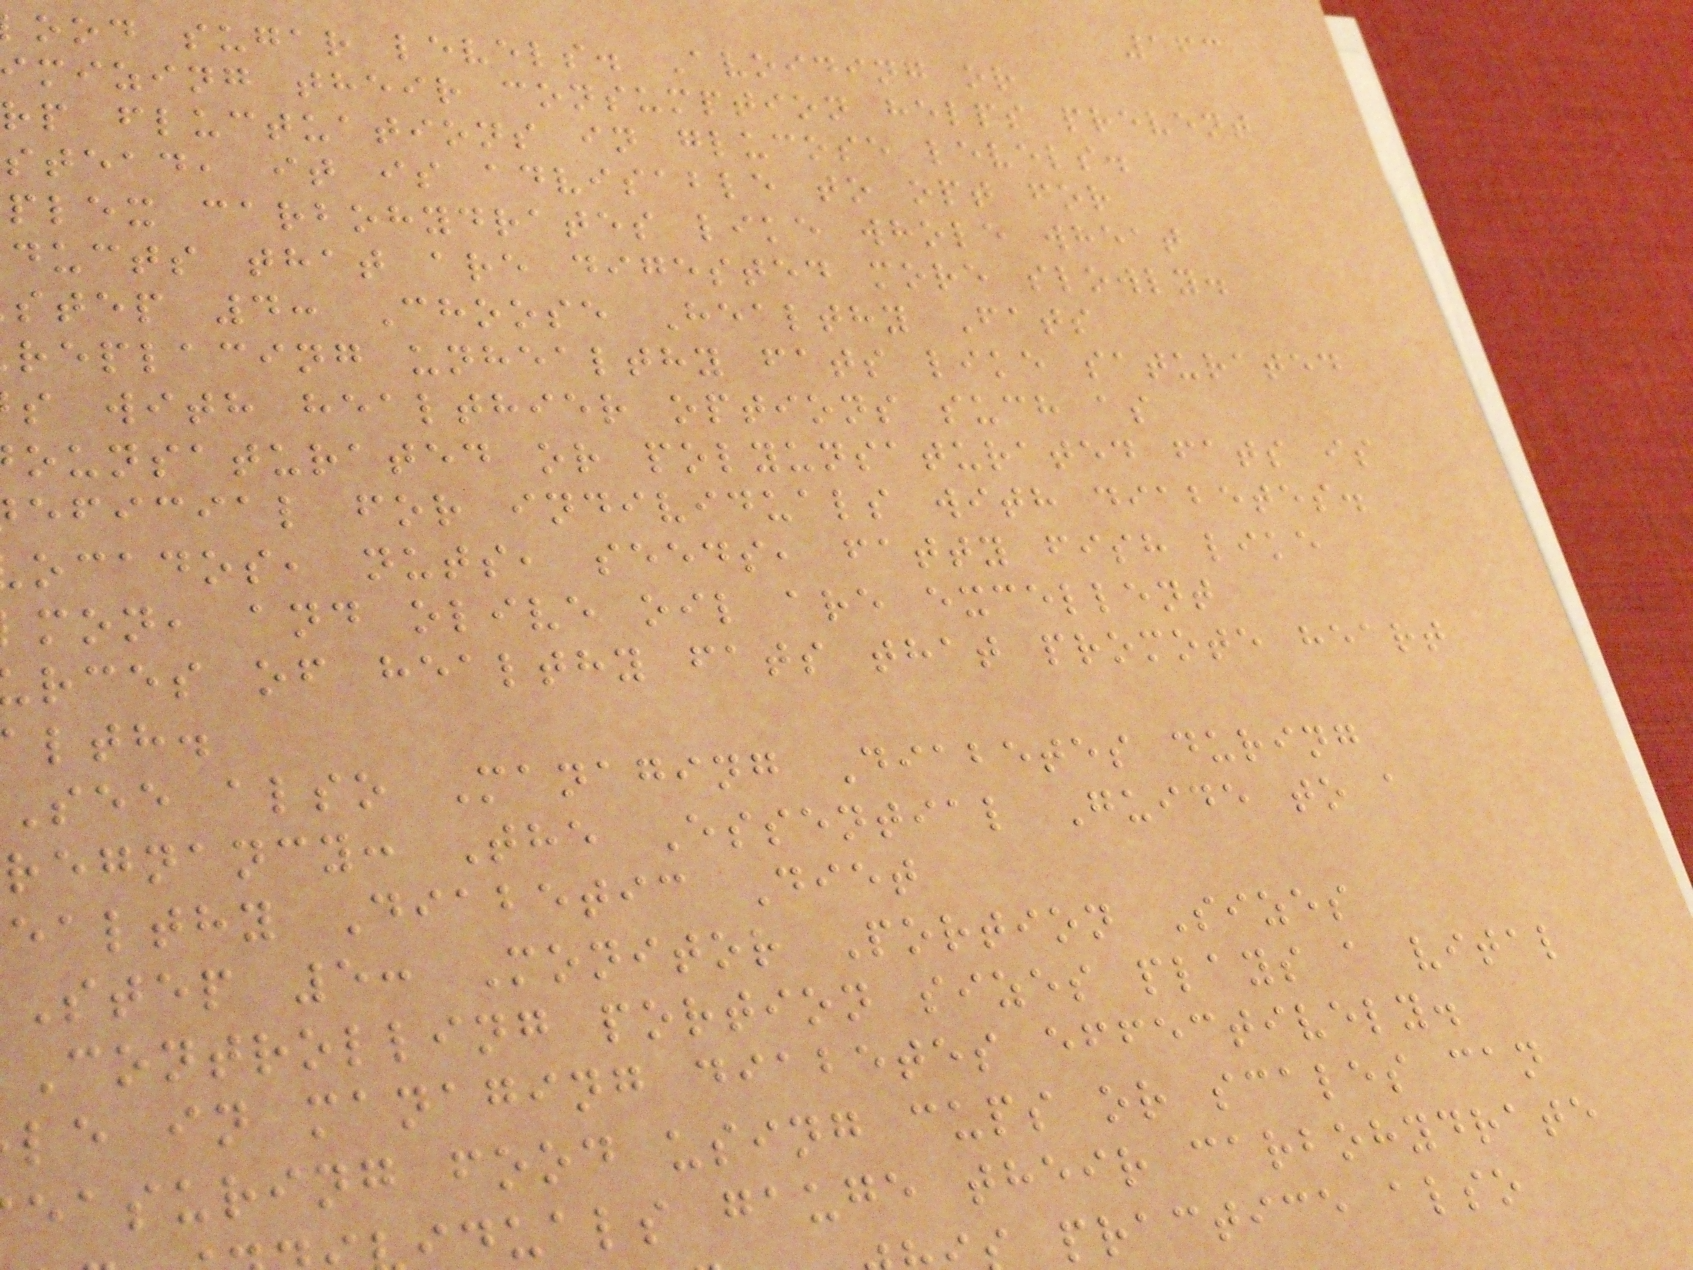163
ood sugar levels. Avoiding or
mizing their consumption helps prevent
rp fluctuations in glucose levels.
stead, it is advisable to opt for
plex carbohydrates like whole wheat
ducts that are digested more slowly.
step 4: Choose Healthy Fats
replacing unhealthy fats like saturated
s with healthier options such as
ounsaturated or polyunsaturated fats is
eficial for individuals with diabetes.
ocados, nuts, seeds, fatty fish like
mon, and olive oil are excellent
rces of healthy fats that promote heart
lth.
See also Managing Diabetes during
regnancy: The Essential Guide to a
ealthy Diabetic Diet
Step 5: Monitor Portion Sizes
Controlling portion sizes plays a vital
le in managing diabetes effectively.
easuring food using cups or scales can
duals gauge their carbohydrate
practice also
